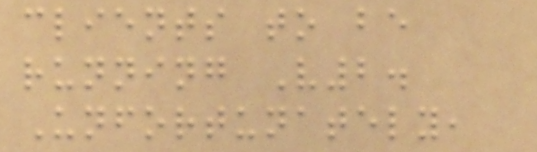clients to be
running V2.
Unfortunately,
